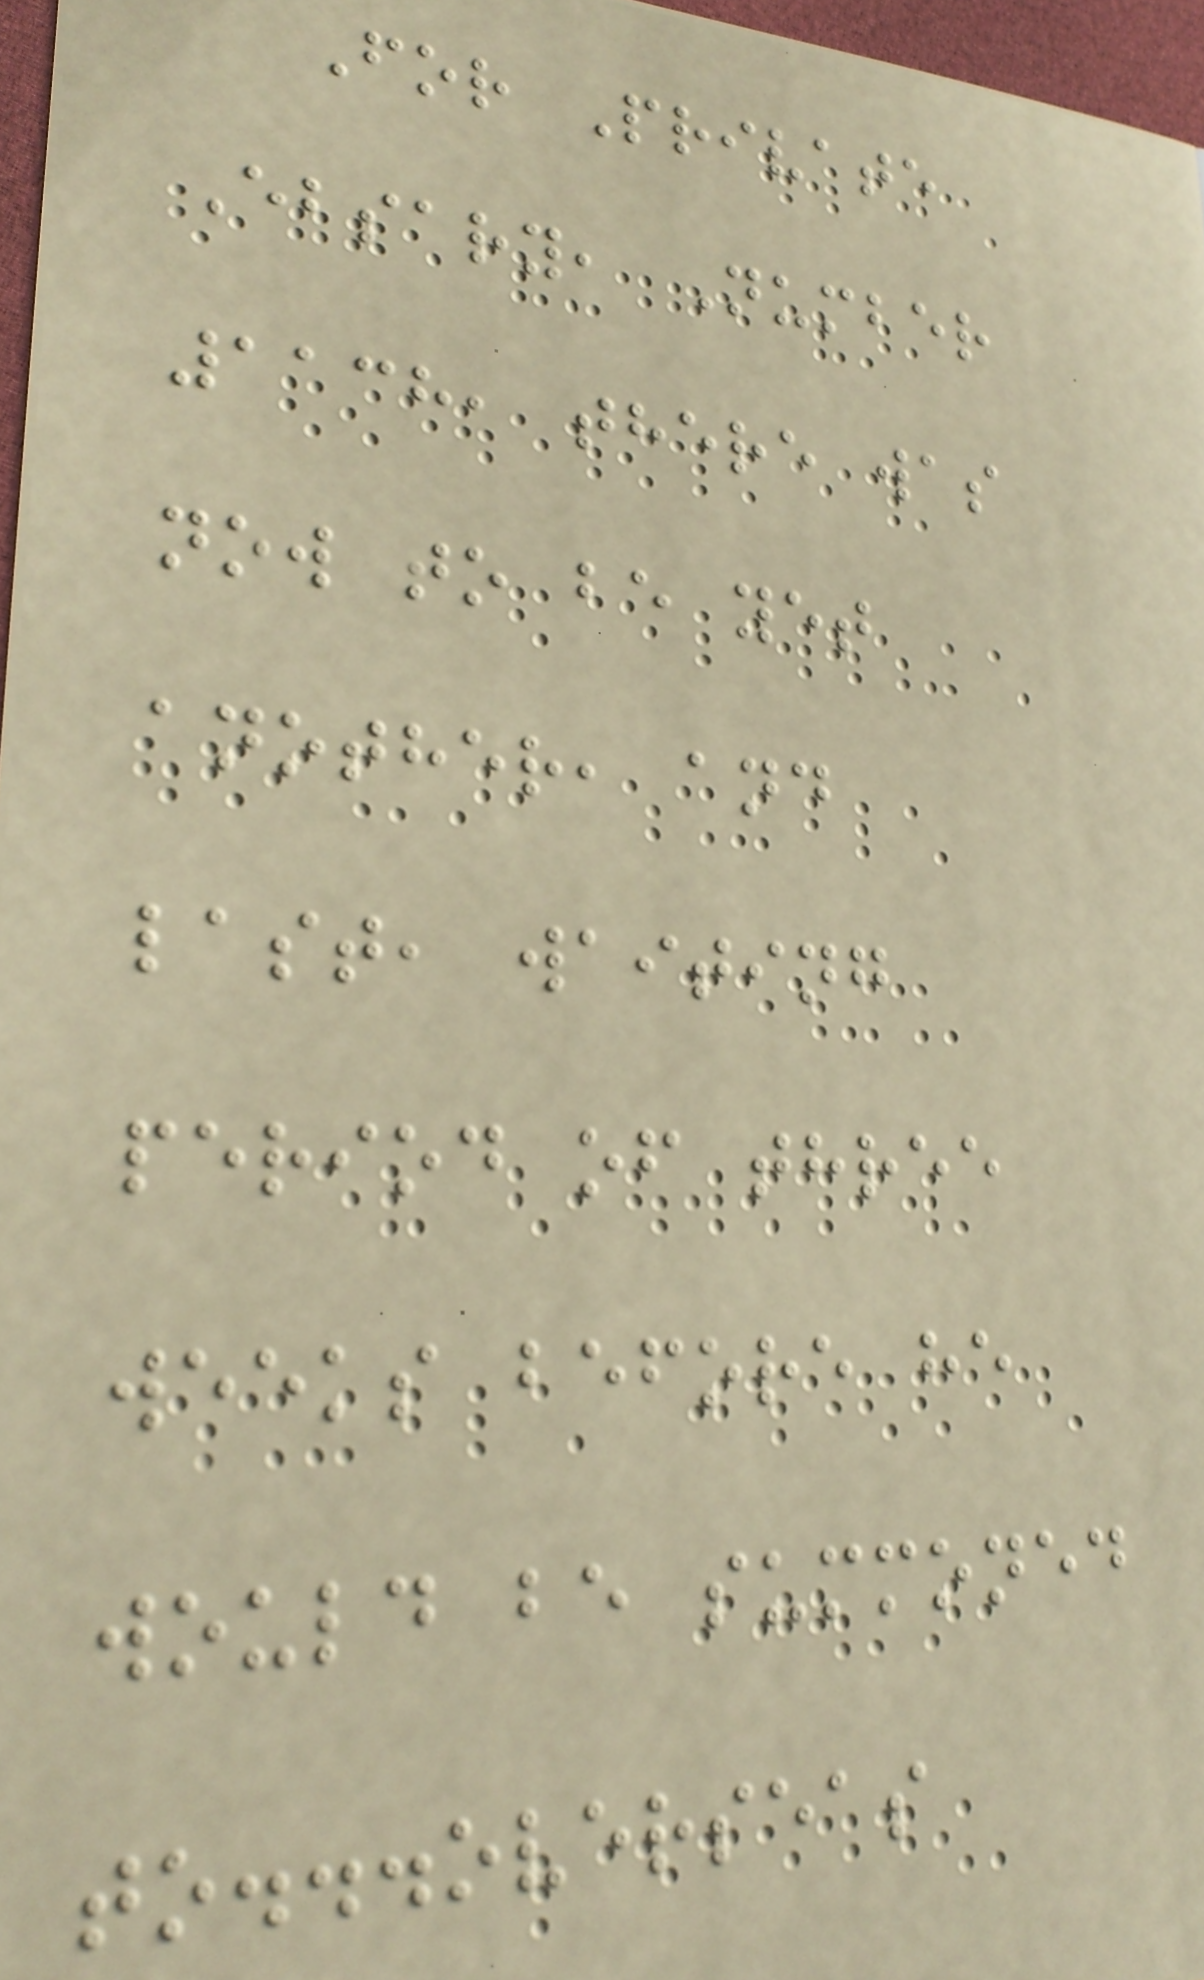For Private
Ebsary, Number
1138, there was
now to be yet
another, and
last, waiting
period of three
weeks before he
would be summoned
to...overseas
